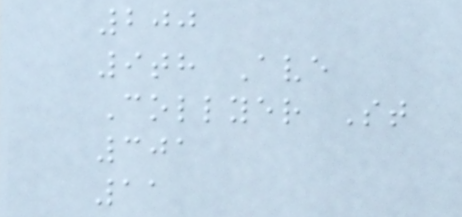200
9th Ave
Collyer St
301
11
